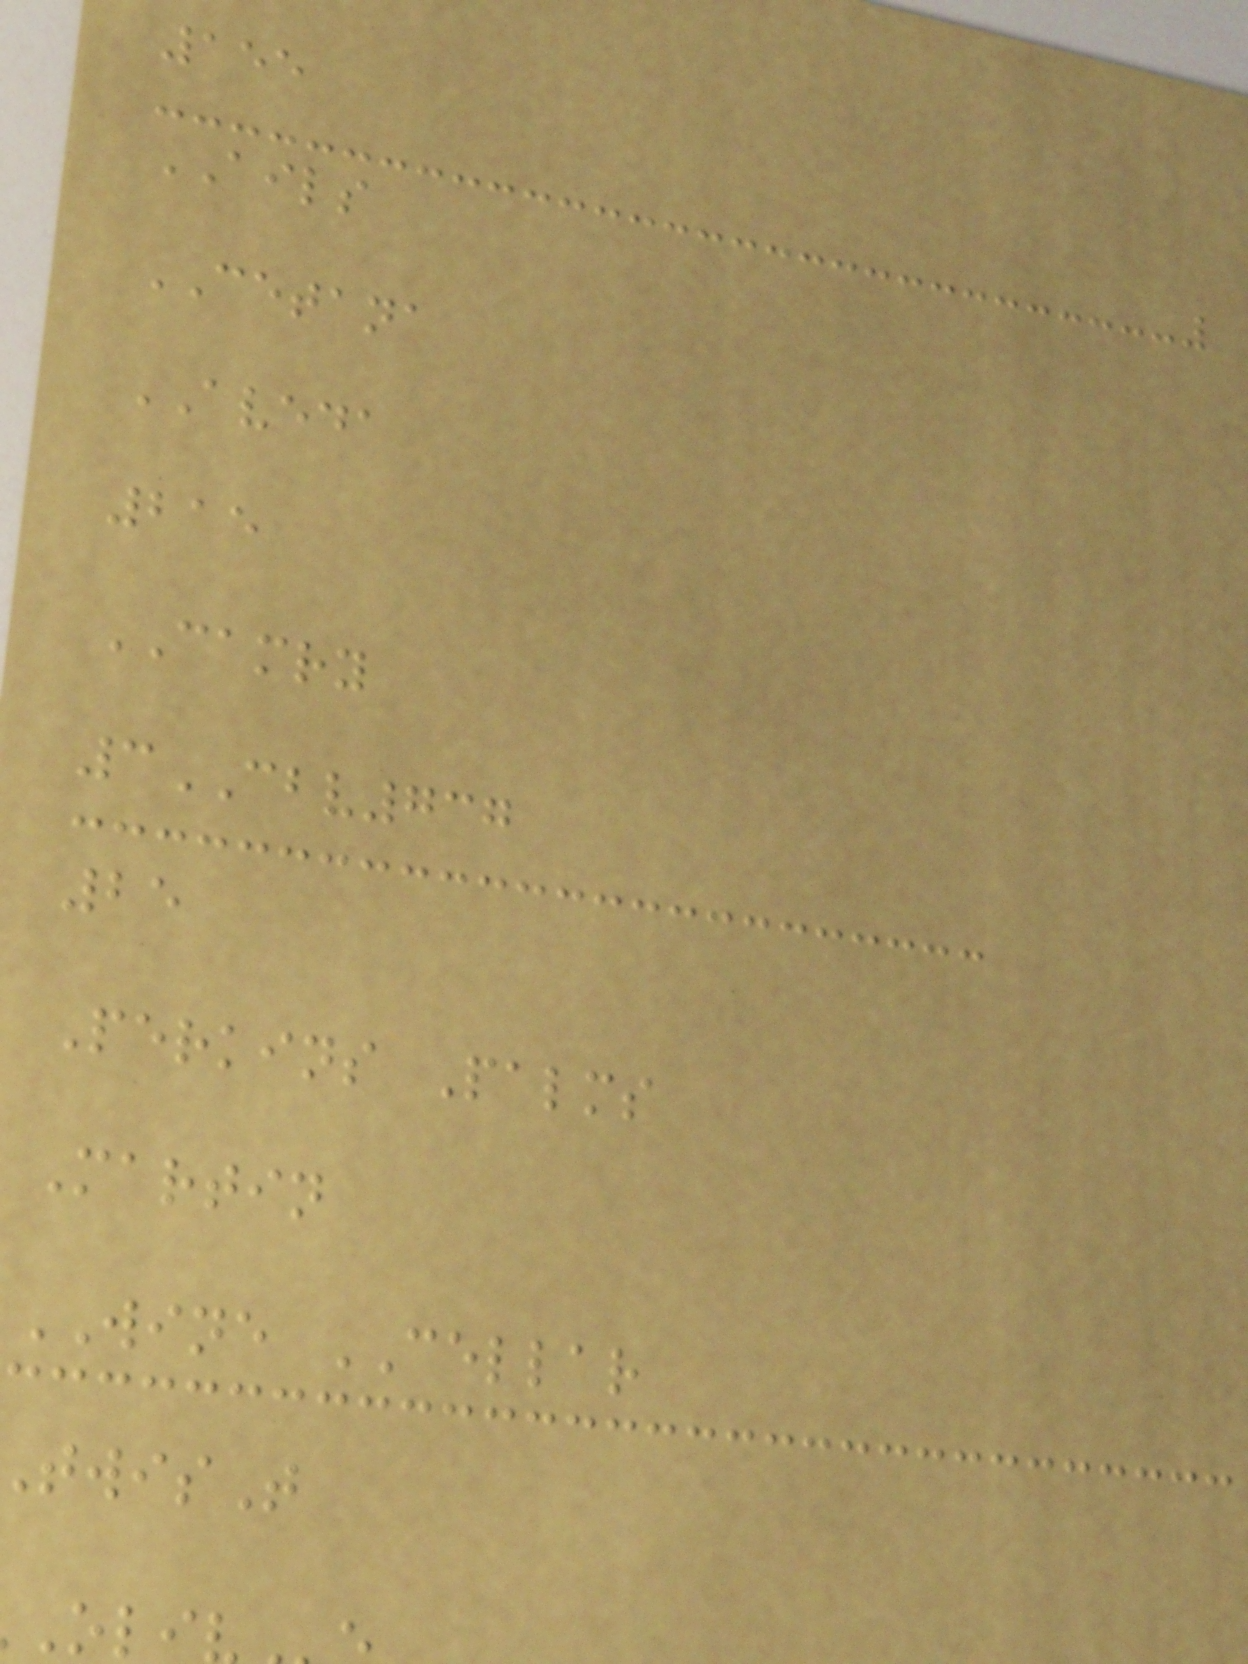155
AILS
CETANA
AVEDA
215
CAMRY
3CBV737
25
Perkins Palms
Martin
WINE CELLAR
wisT
